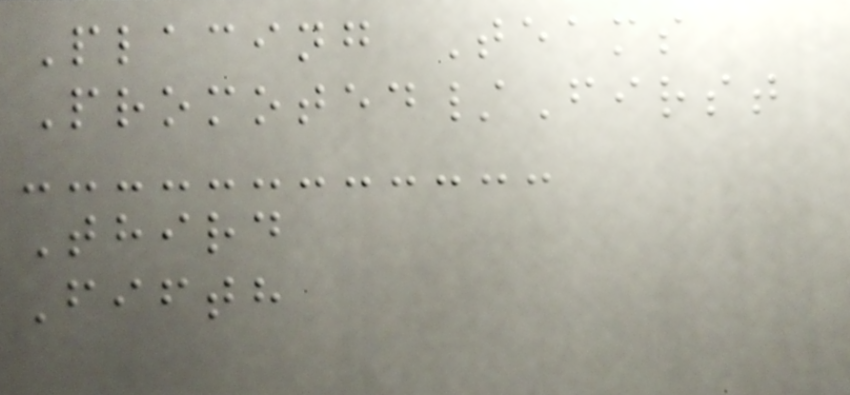Placing Teams
Promoted/First
Third
Fifth
